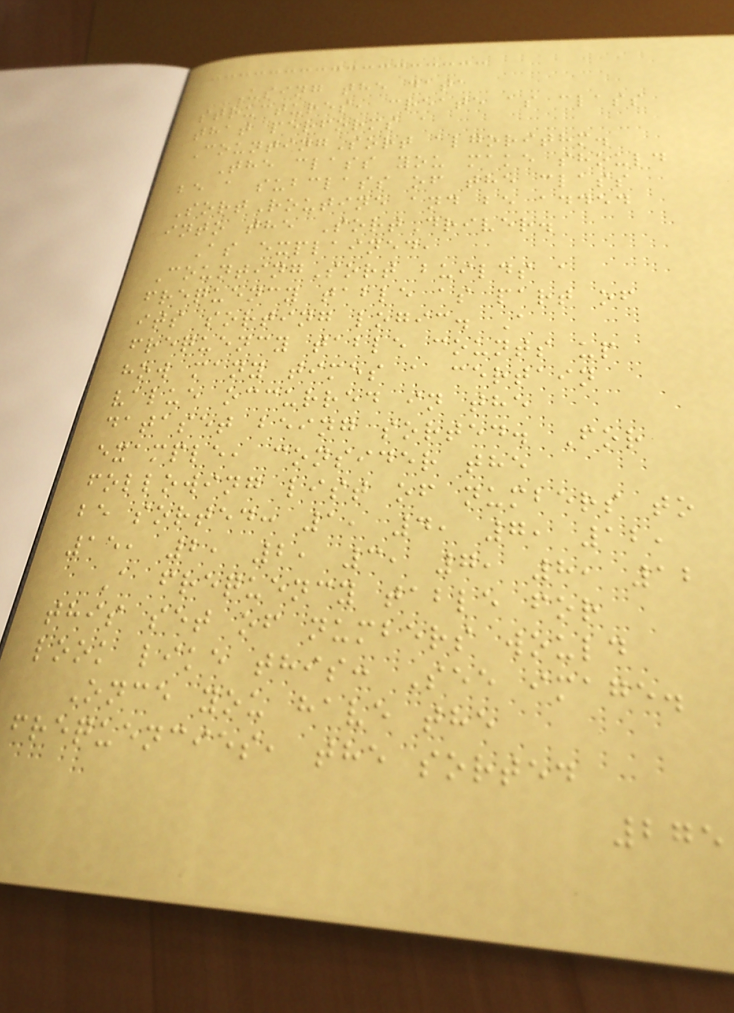Using the data
structures, create as class
that performs a
CountingSort algorithm.
The class you make should
be a subclass of the class
SortRoutine and be added
into the SortDriver.
As explained,
CountingSort builds a
frequency table as part of
its sorting logic. A
frequency table counts up
how many times a certain
value occurred in the
dataset being sorted. For
example, consider the
following list of numbers to
be sorted: 1, 4, 7, 12,
15, 2, 2, 3, 7, 8, 12
A frequency table for
this set of numbers would
look like this: See image.
Once you have the
frequencies, the sorted
275
